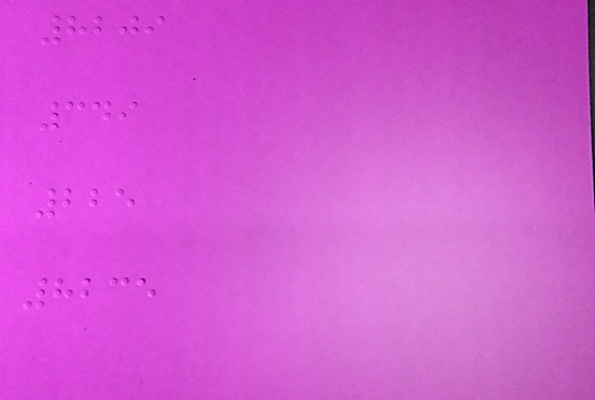8209
349
225
8235
